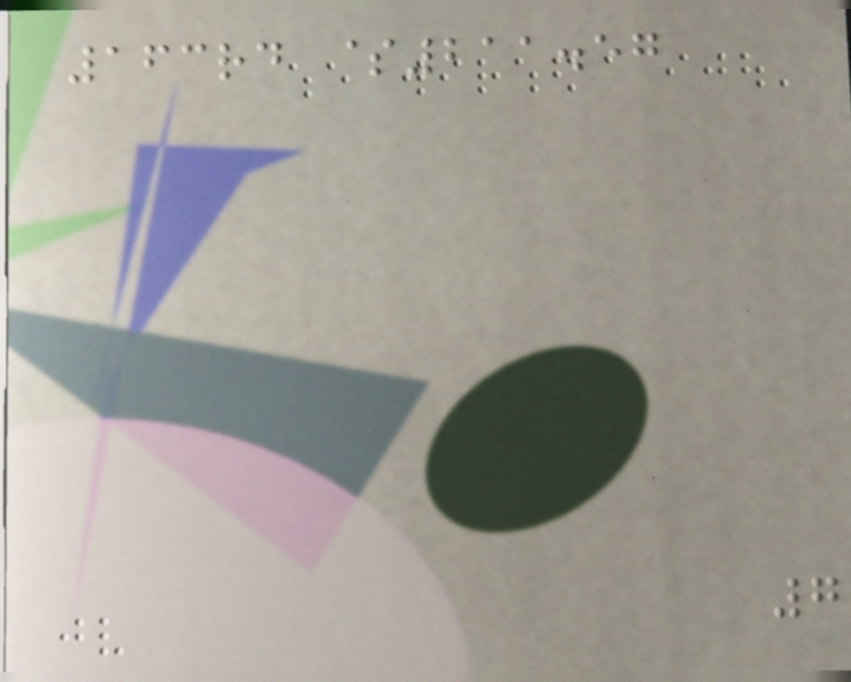163rd $211.57
7
